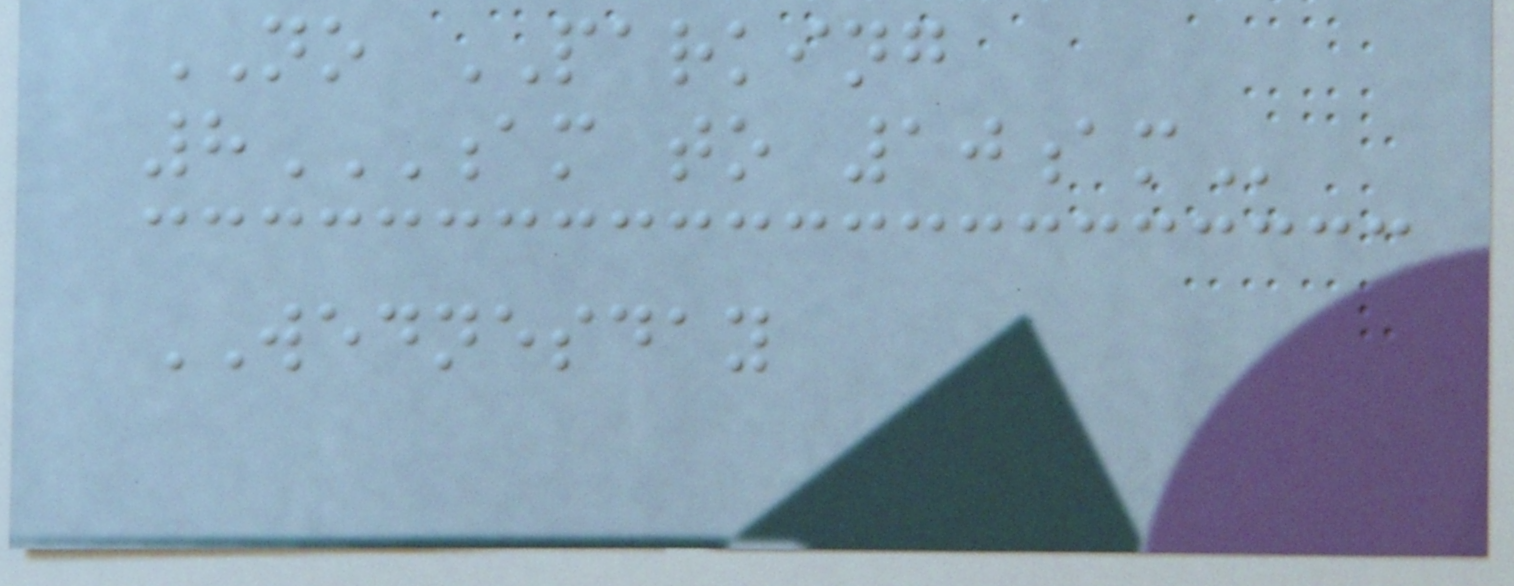NO PARKING
8AM TO 10AM
WEDNESDAY
